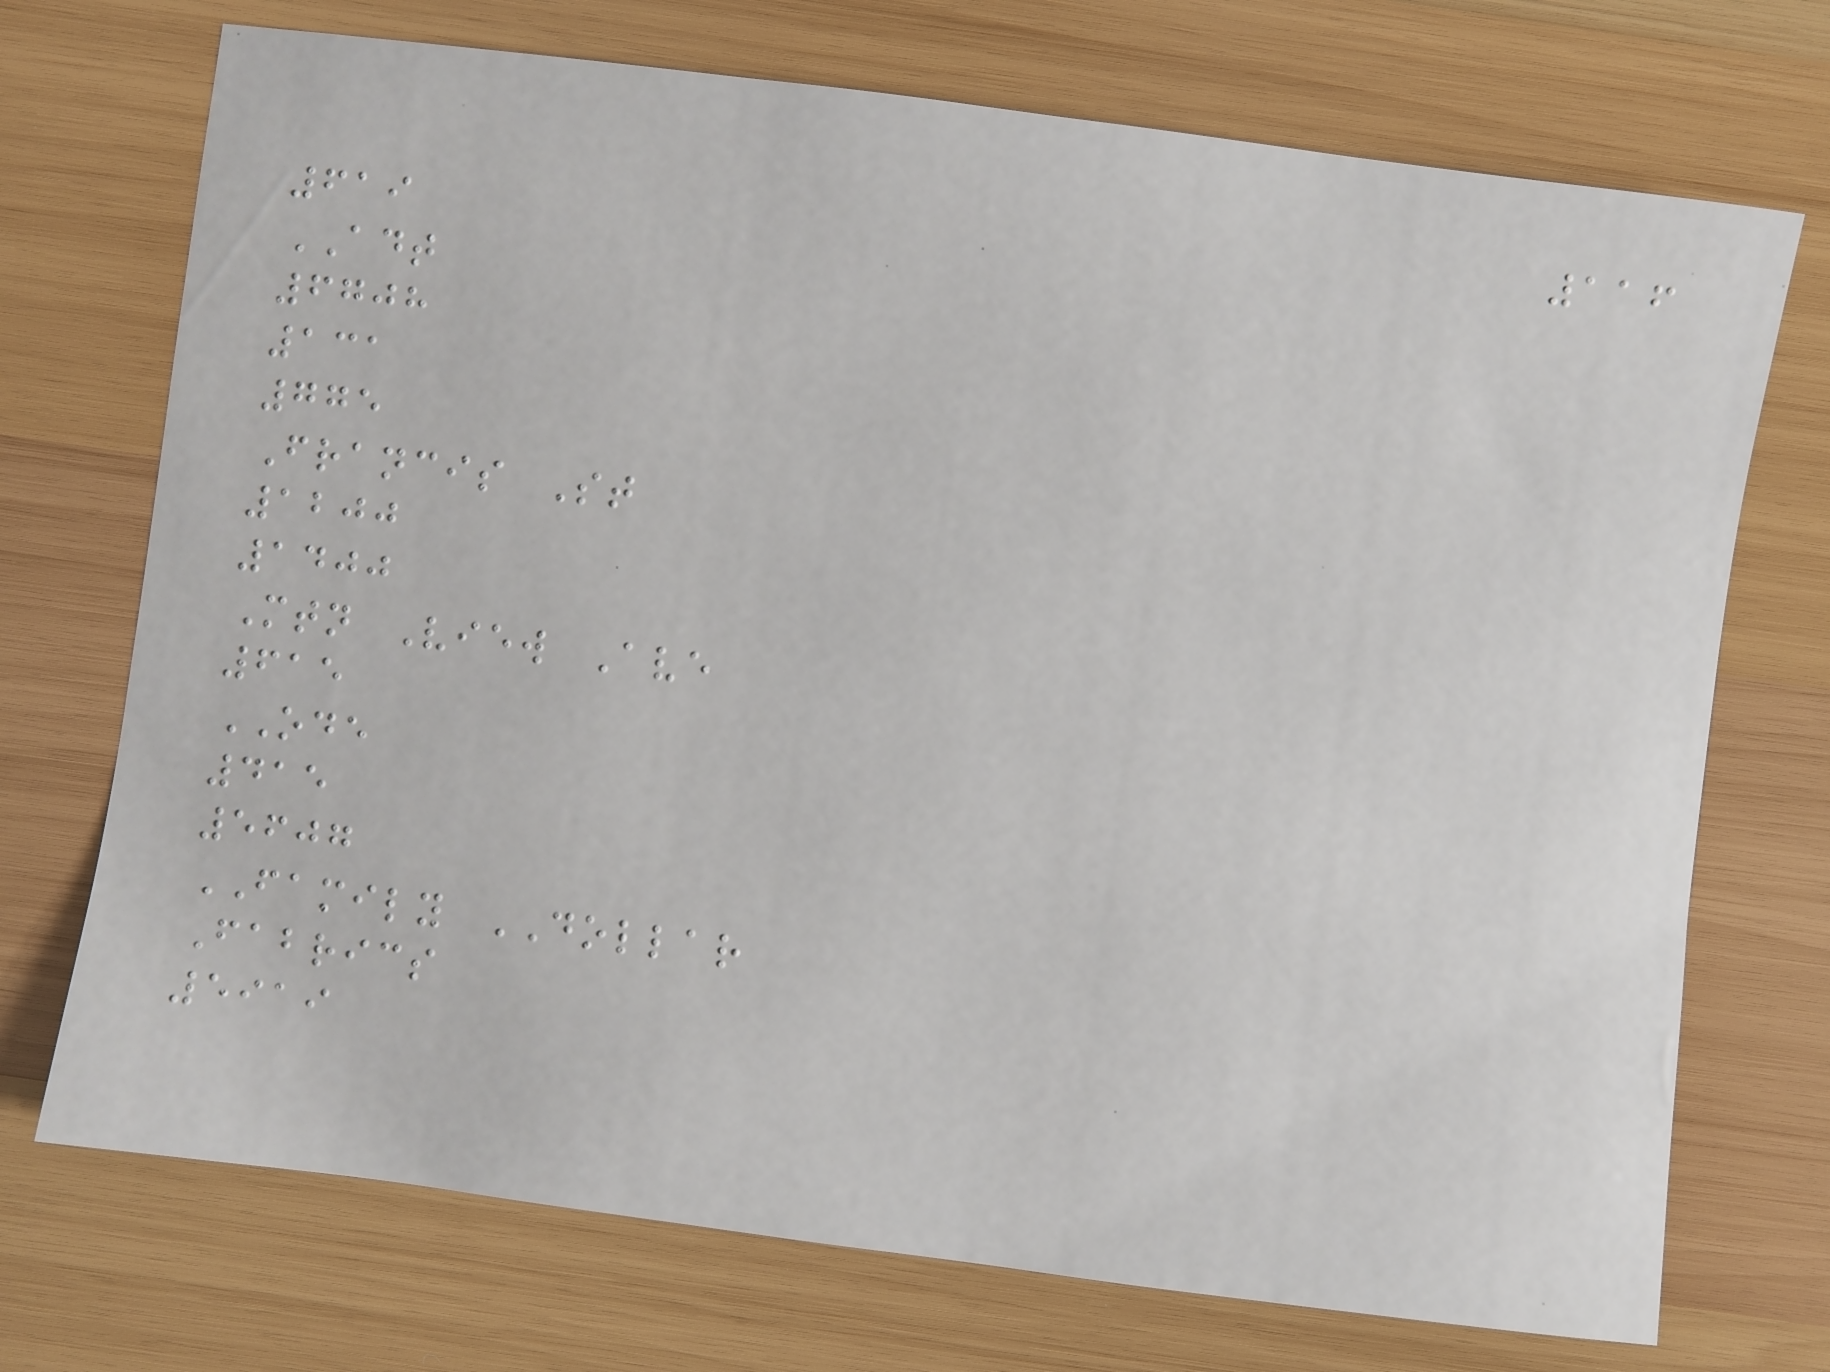116
619
ADT
6708
131
775
Francis St
1200
1400
Mtn View Ave
615
ODE
415
5607
FAMILY DOLLAR
Fabrics
5919
